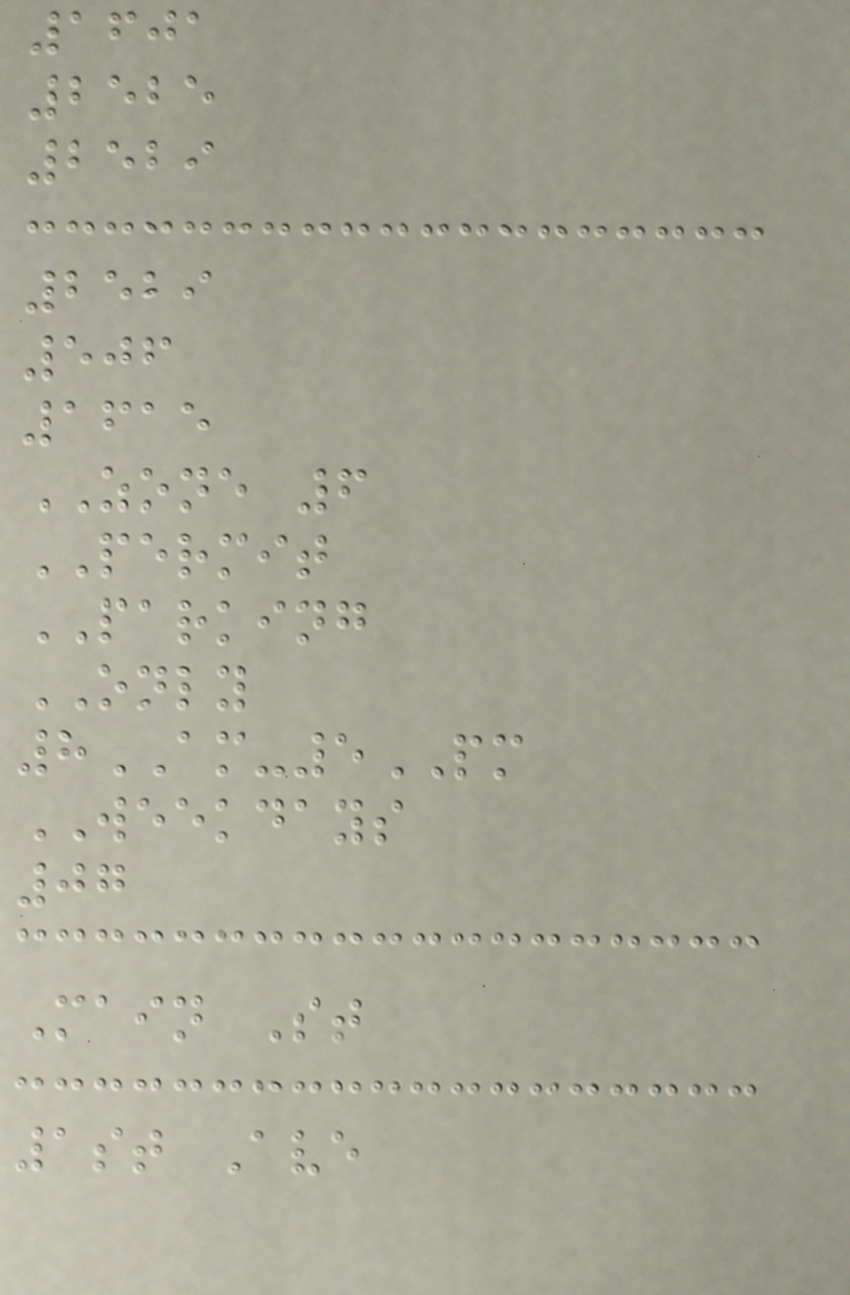1601
2525
2529
2529
506
1615
ZONE 6
PERMIT
PARKING
ONLY
8AM-5PM
WEEKDAYS
07
Main St
1st Ave
